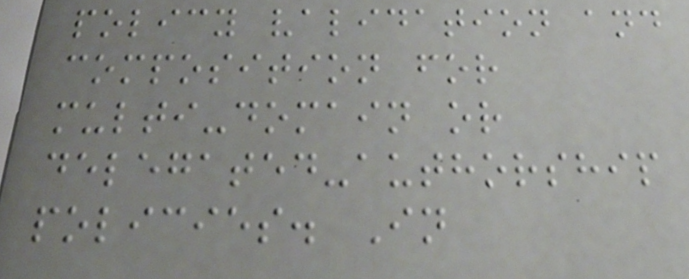policy validation and
composition for
multi-domain or
delegated-authorship
policies. In
